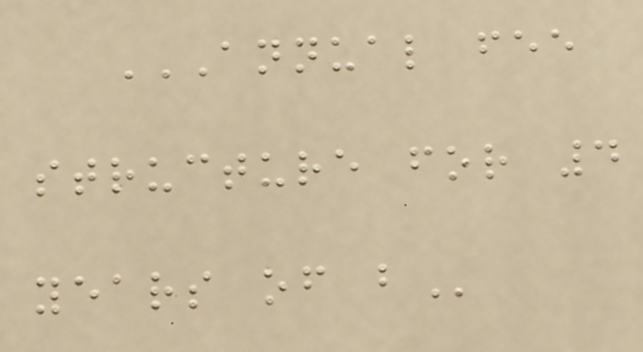ANNUAL FEE
STRUCTURE FOR 4
YEARS OF B
